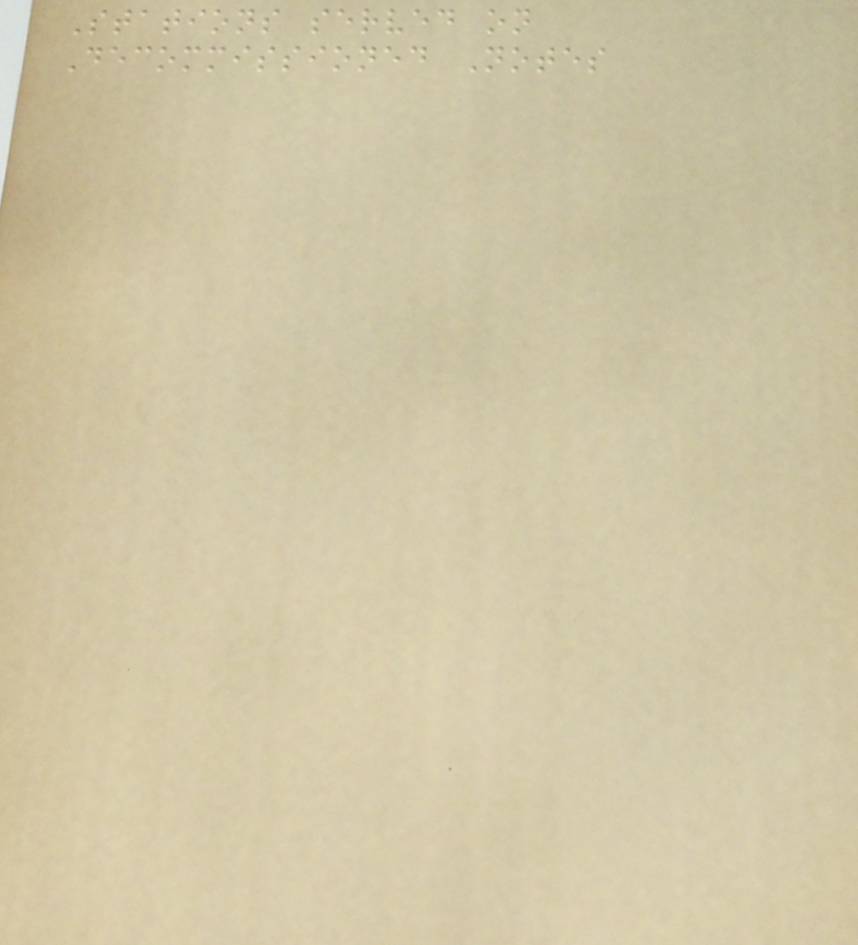Stations served on
Decommissioned Notes
